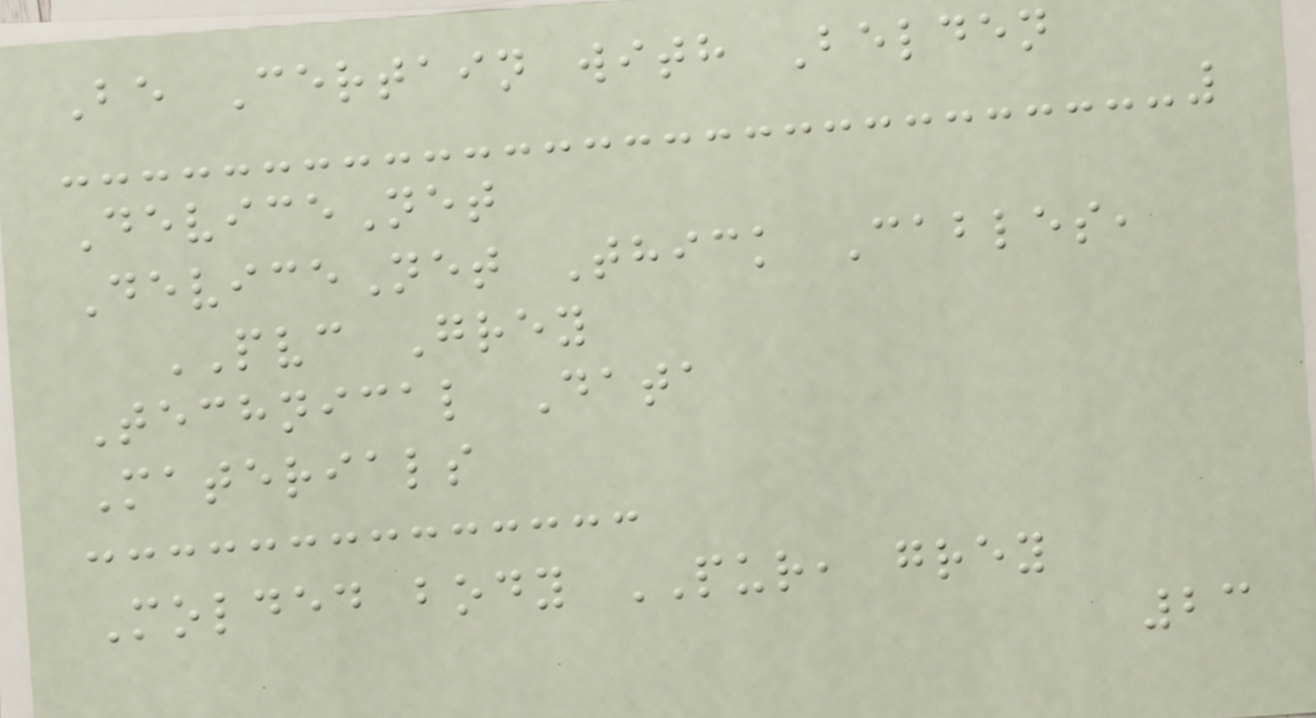Be Certain with Belden
DeviceNet
DeviceNet Thick Cables,
PVC Grey
Technical Data
Materials
Molded body PUR, grey
23
